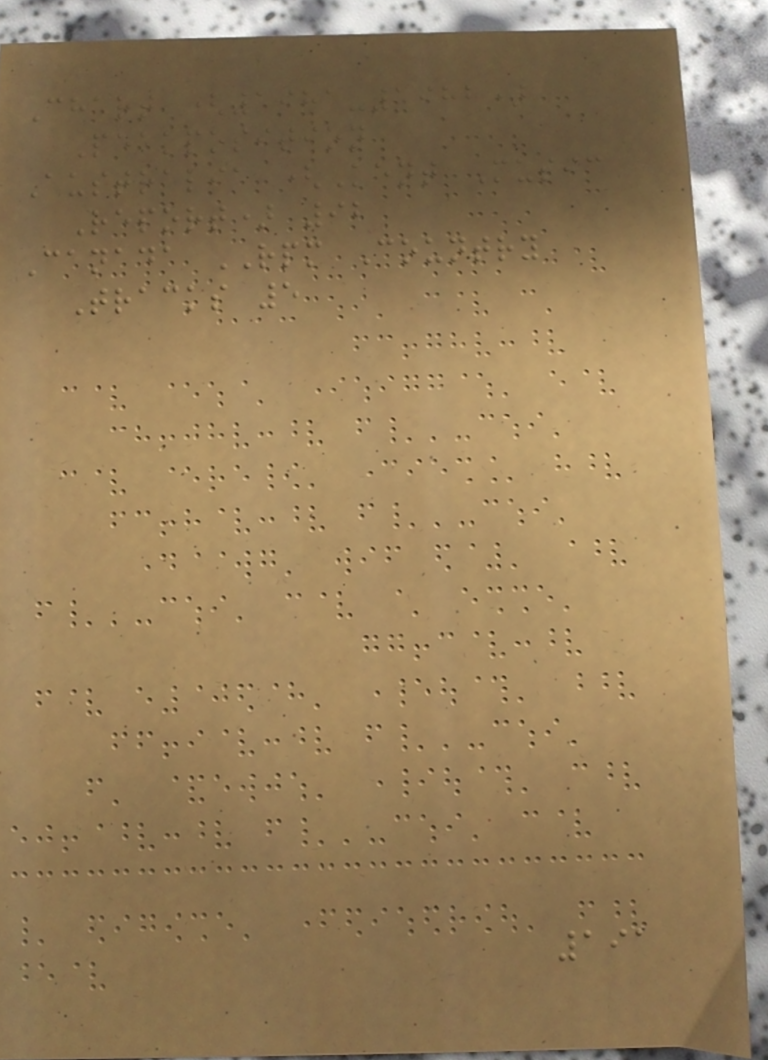Chart (1981-1982)
Peakposition
Australia (Kent Music
Report) 92
Canada RPM Country
Tracks 5
191
